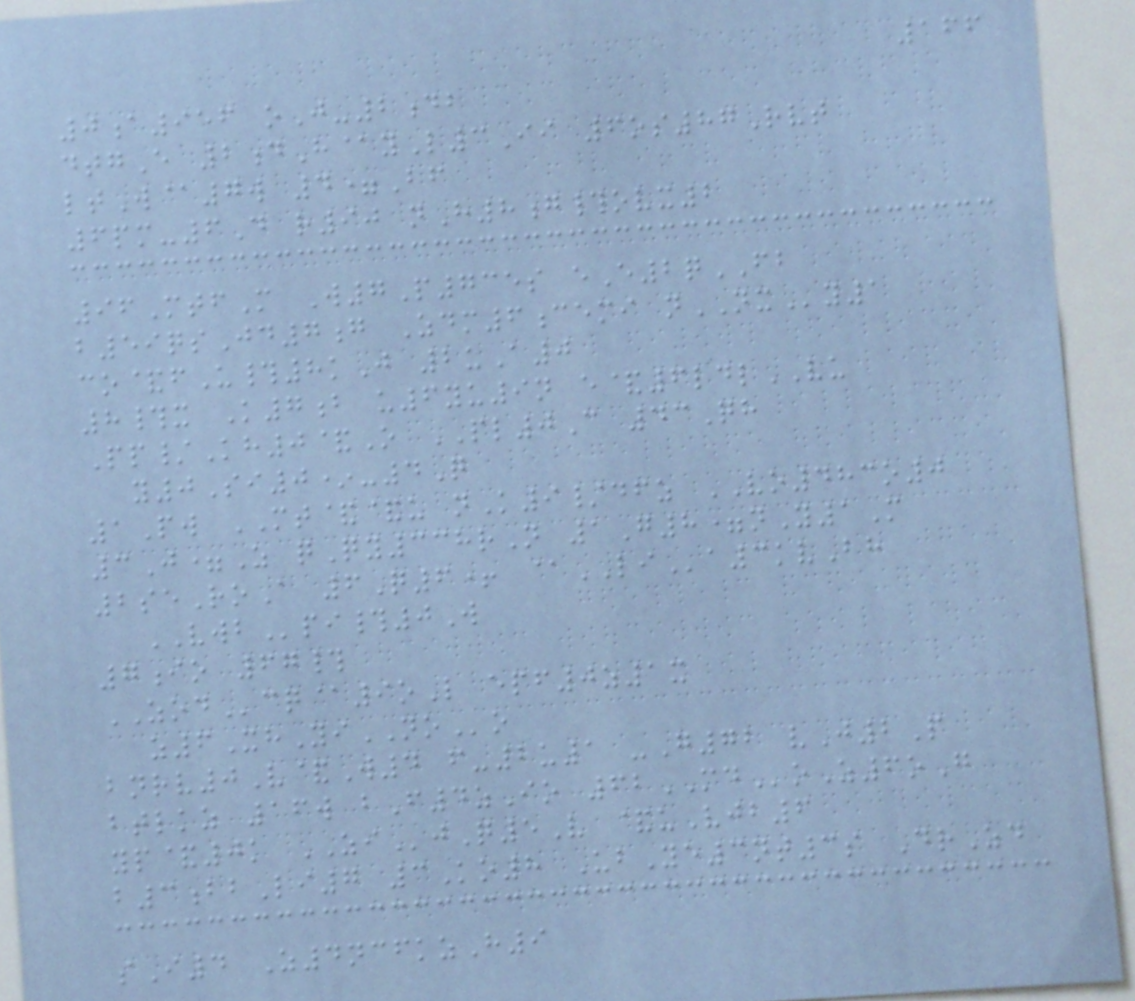166
0a956 oJ-2db
dtgE 2dH@yL3Ii 6os87Rvt
ltW@7w 4=Bf
6pm-6D r90 nH8g#ovx2
96MtfM W7P735s eE2qFB
b59qsJd7g Zdm6cemi nNXy1
co&fU#8kJ 2uA0
8#x K7b u6yu9n e&6ldlVU
Pp/Kh0&O PL0C 43Qh
y0Si0*-4Q
1Pw MT&&u nK9/dfz VO483o0
3J=Z qQy338rN 1G8=nY1M
2seRoA 6Q6+ @LIa3kvBh
VWBpi#0W
7io 67#
ZODcq@9oL epf0z1x
z6XhYiNOo
bnrv0V&W4 f-2u1 -G72 vJ2P
btlkz 16w bF4zIo 62MDoZ6oG
yp&0k ZIjQ5V &uVjb6
b3bbLi7 3Ko8 UbYe3nt3s DrZd
sI4 Z4ncfkzH9
